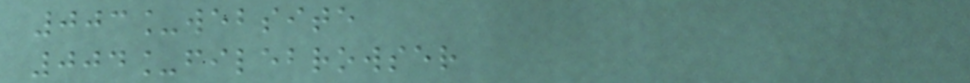003_website
004_filebrowser
